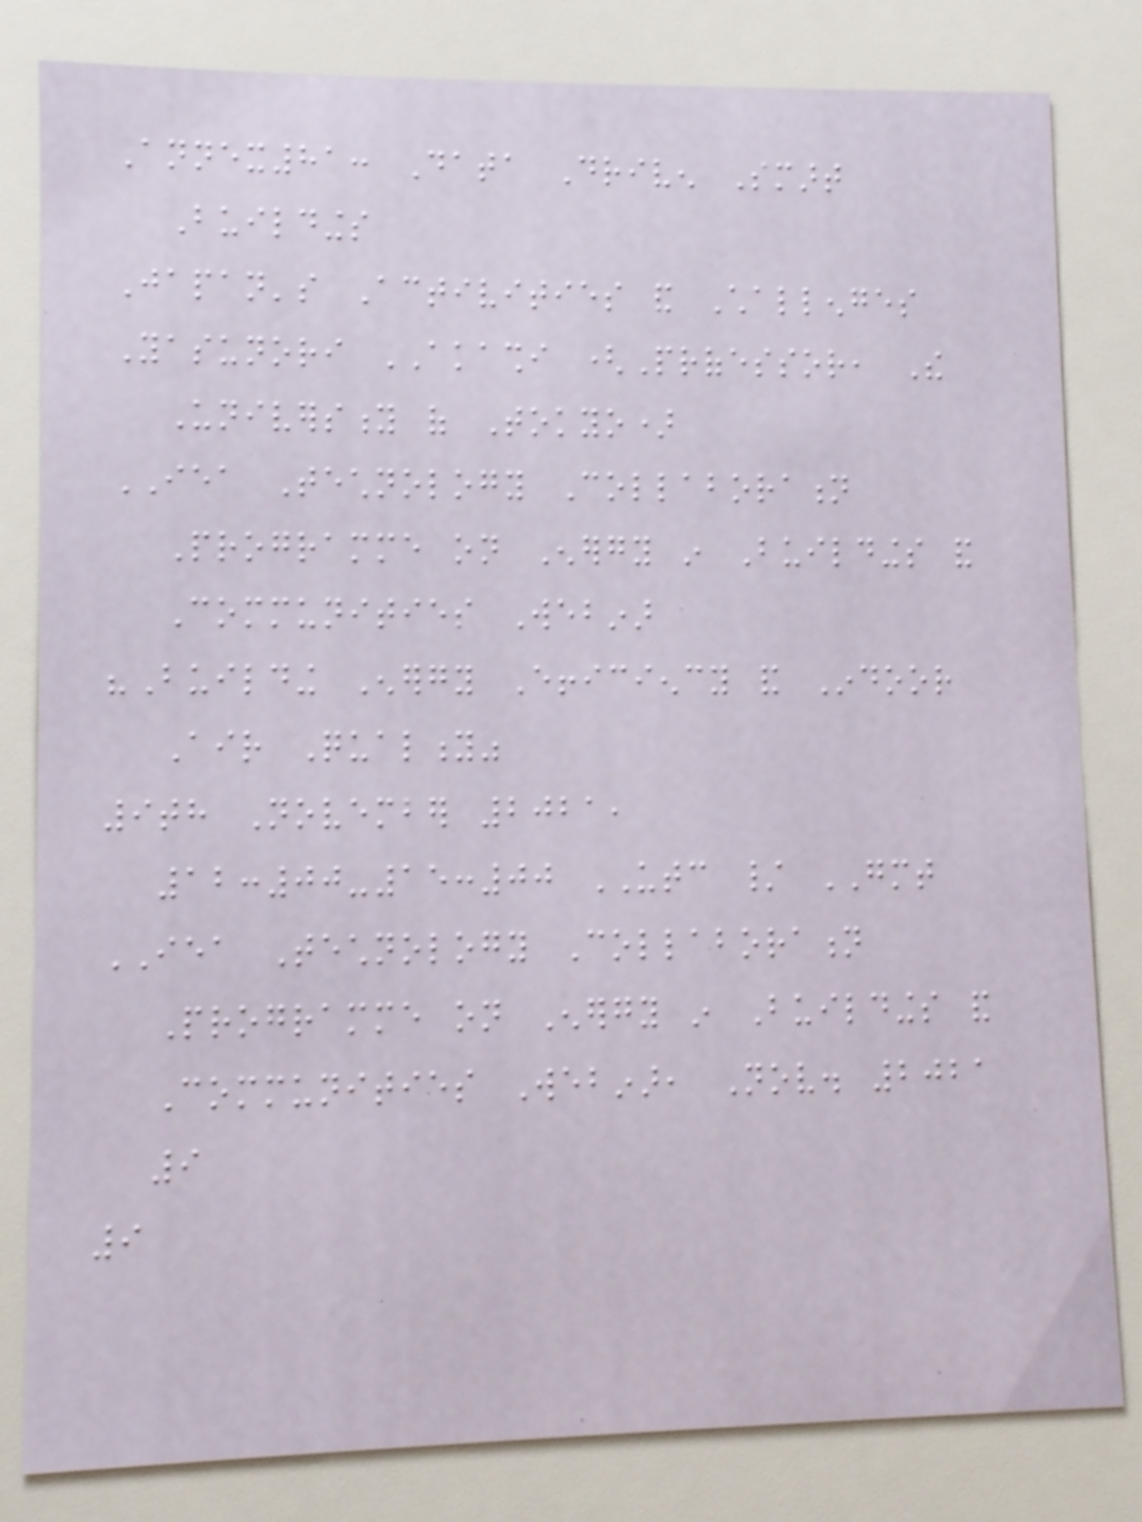Annex81: Data Driven Smart
Buildings
Japan's Activities and Challenges
Yasunori AKASHI (Professor, The
University of Tokyo)
IEA Technology Collaboration
Programme on Energy in Buildings and
Communities Webinar
"Building Energy Efficiency and Indoor
Air Quality"
9th November 2021,
12:00-15:00 UTC / GMT
IEA Technology Collaboration
Programme on Energy in Buildings and
Communities Webinar, Nov. 2021
9
9
